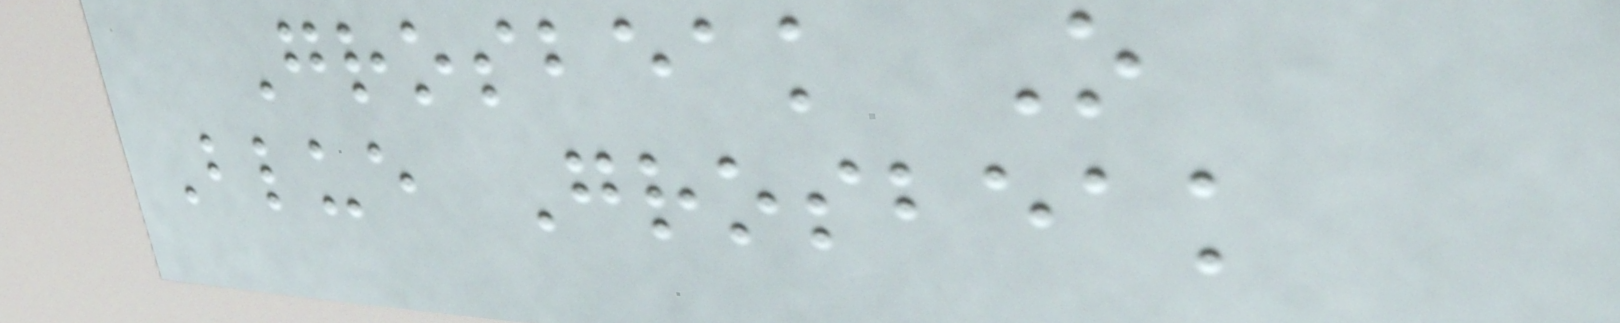Grosbeak O
Blue Grosbeak
